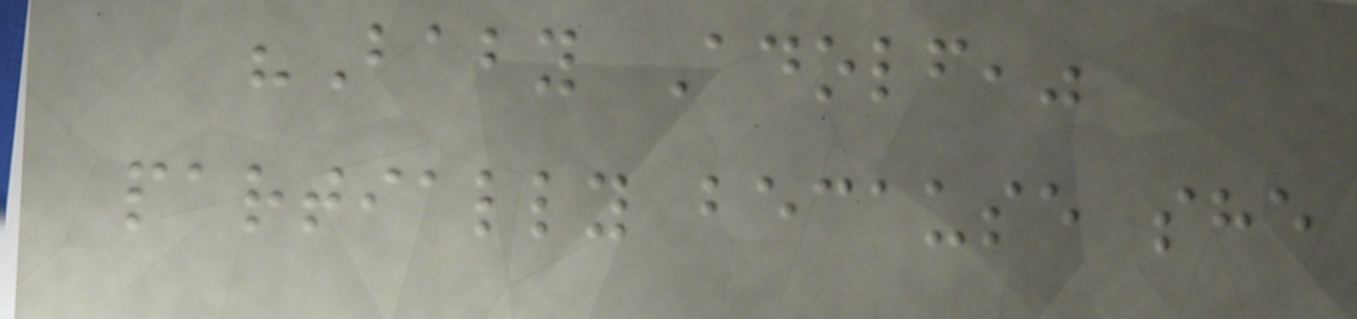"Baby Adolf,"
partially because she
